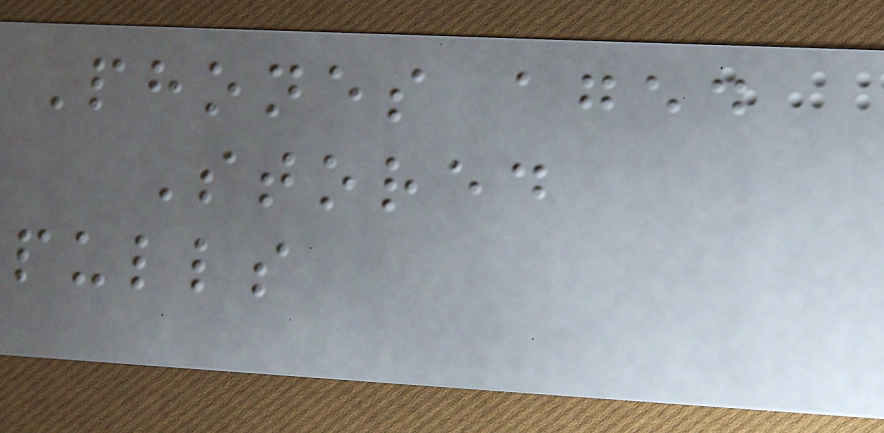Phones aged
Stored
pulls
